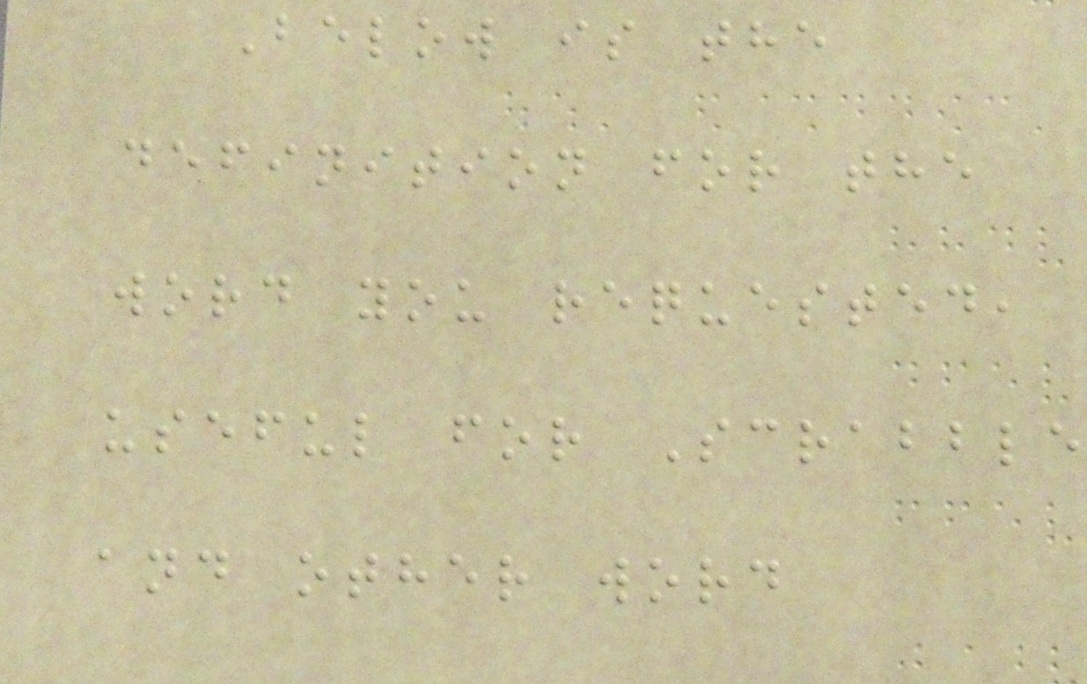Below is the
definition for the
word you requested,
useful for Scrabble
and other word
